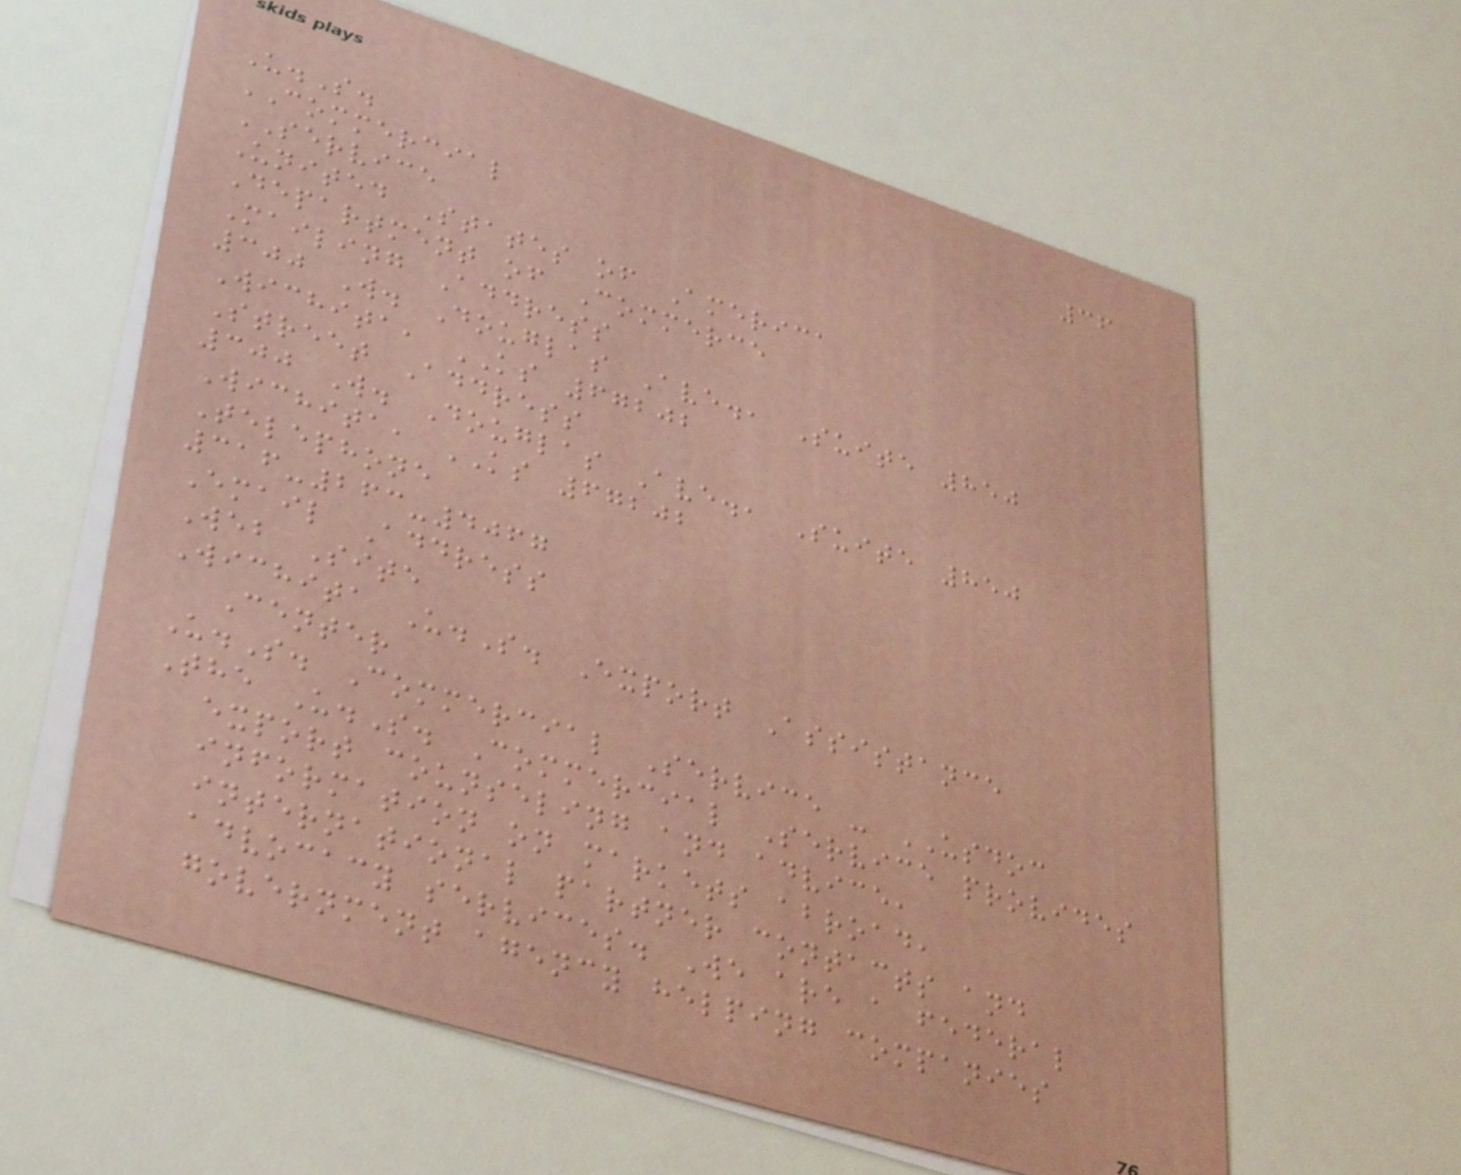36
U.S.
COMMERCIAL
SERVICE
United States of America
Department of Commerce
Mailing Address
300 W. Douglas Ave., Suite 850
Wichita, KS 67202
Street Address
300 W. Douglas Ave., Suite 850
Wichita, KS 67202
Telephone
316-263-4067
Email Address
Web Site
Wichita U.S. Export Assistance
Center
U.S. Commercial Service - USDOC
The U.S. Commercial Service provides
export counseling and advice,
information on markets abroad,
international partner contacts and
advocacy services. We are a federal
government agency helping companies
